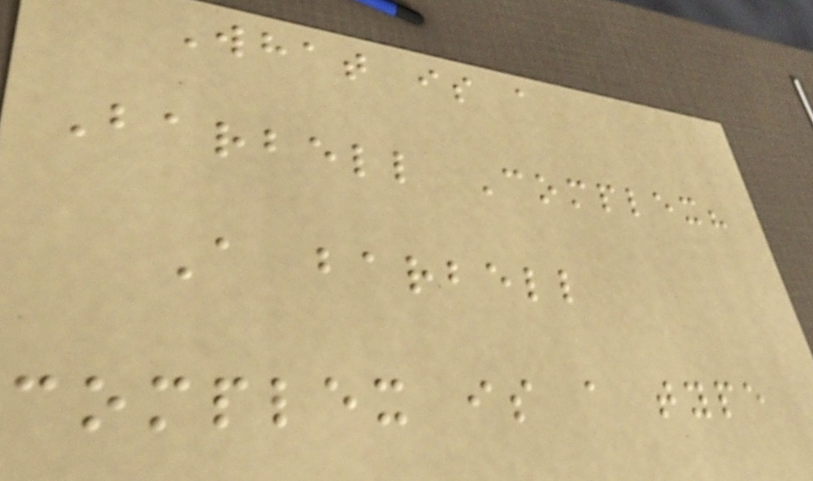What is a
Barbell Complex?
A barbell
complex is a type
